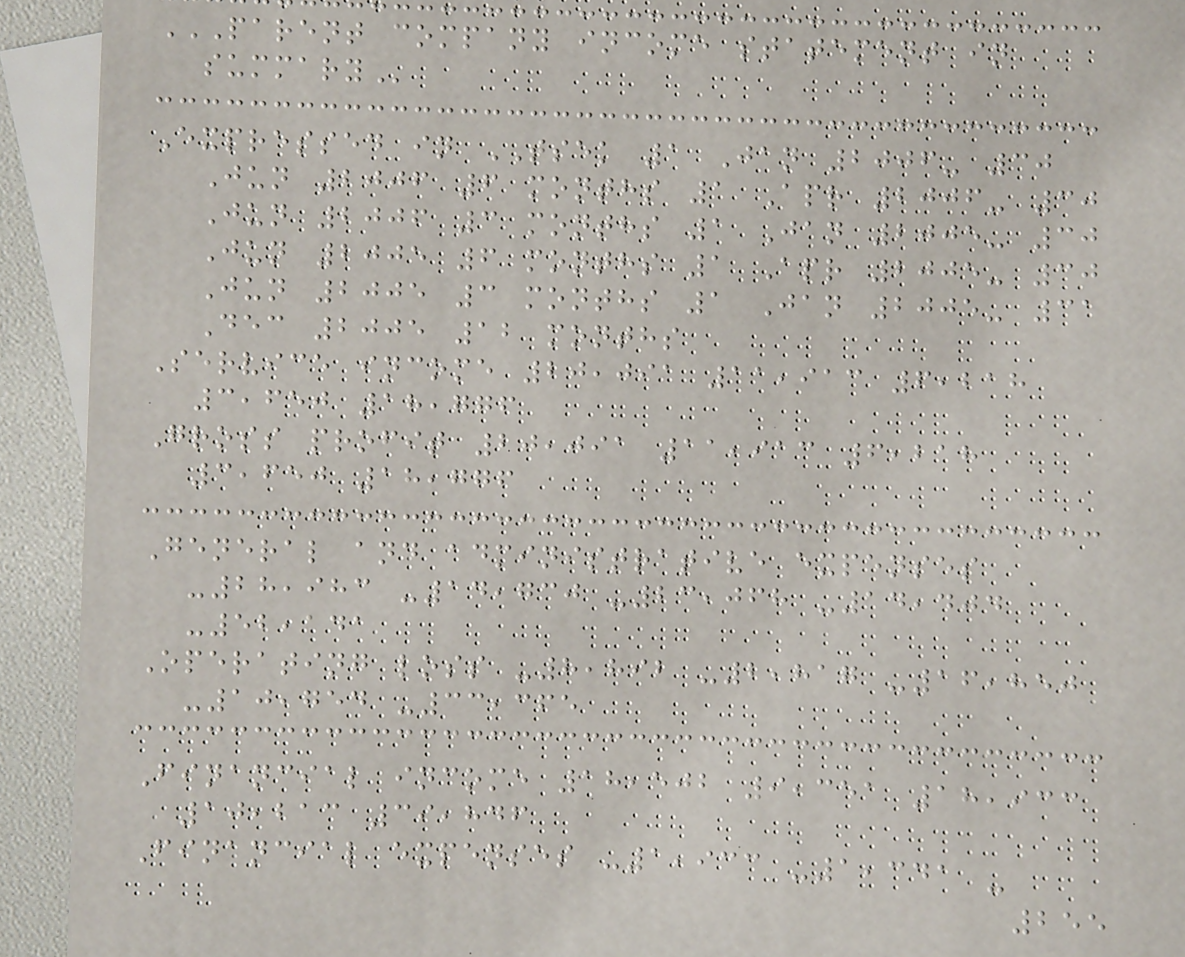PARENT COMPANY INCOME STATEMENT IN
SUMMARY
Expressed in TSEK 1 Jan 2006- 30
Jun 2006 6 months 1 Apr 2006- 30
Jun 2006 3 months 1 Jan 2005- 30
Jun 2005 6 months 1 Apr 2005- 30
Jun 2005 3 months 1 Jan 2005- 31
Dec 2005 12 months
Service income 20,091 11,913 6,218
3,650 18,776
Gross profit 20,091 11,913 6,218
3,650 18,776
General and administrative expenses
-28,983 -14,730 -23,068 -14,404
-52,141
Operating loss -8,892 -2,817 -16,850
-10,754 -33,365
Financial income 18,502 9,351 18,933
10,213 39,846
Financial expenses -1,933 -1,341 -
255
